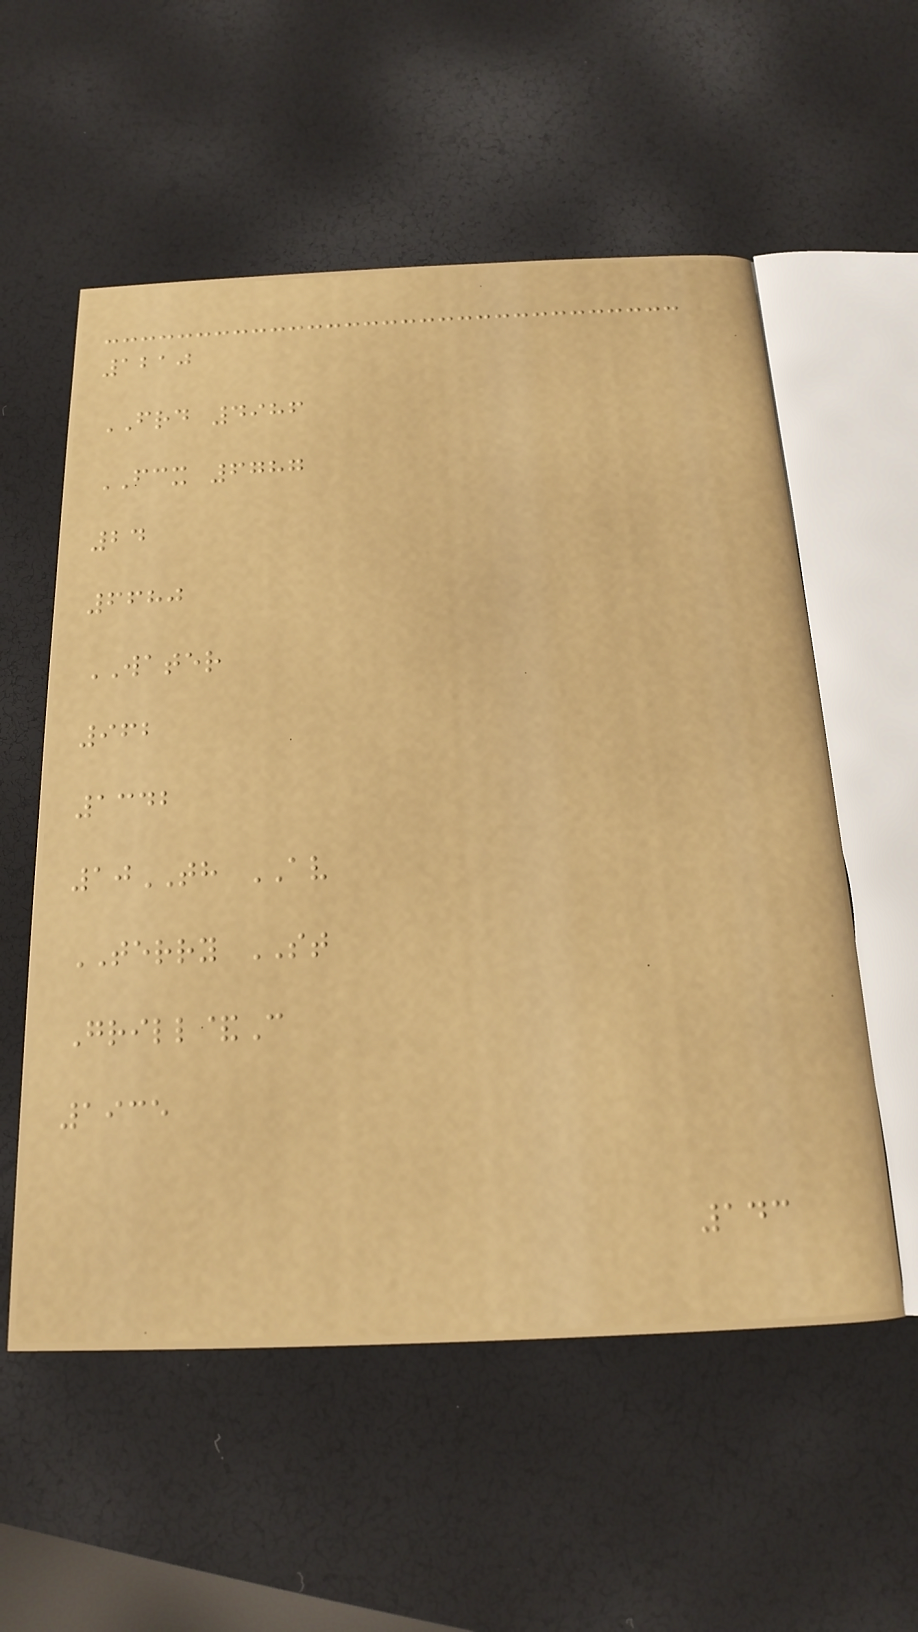1210
FRD 4986
FCX 6787
24
6680
WATER
962
1342
10TH AV
TERRY ST
Grill&C
1935
143
